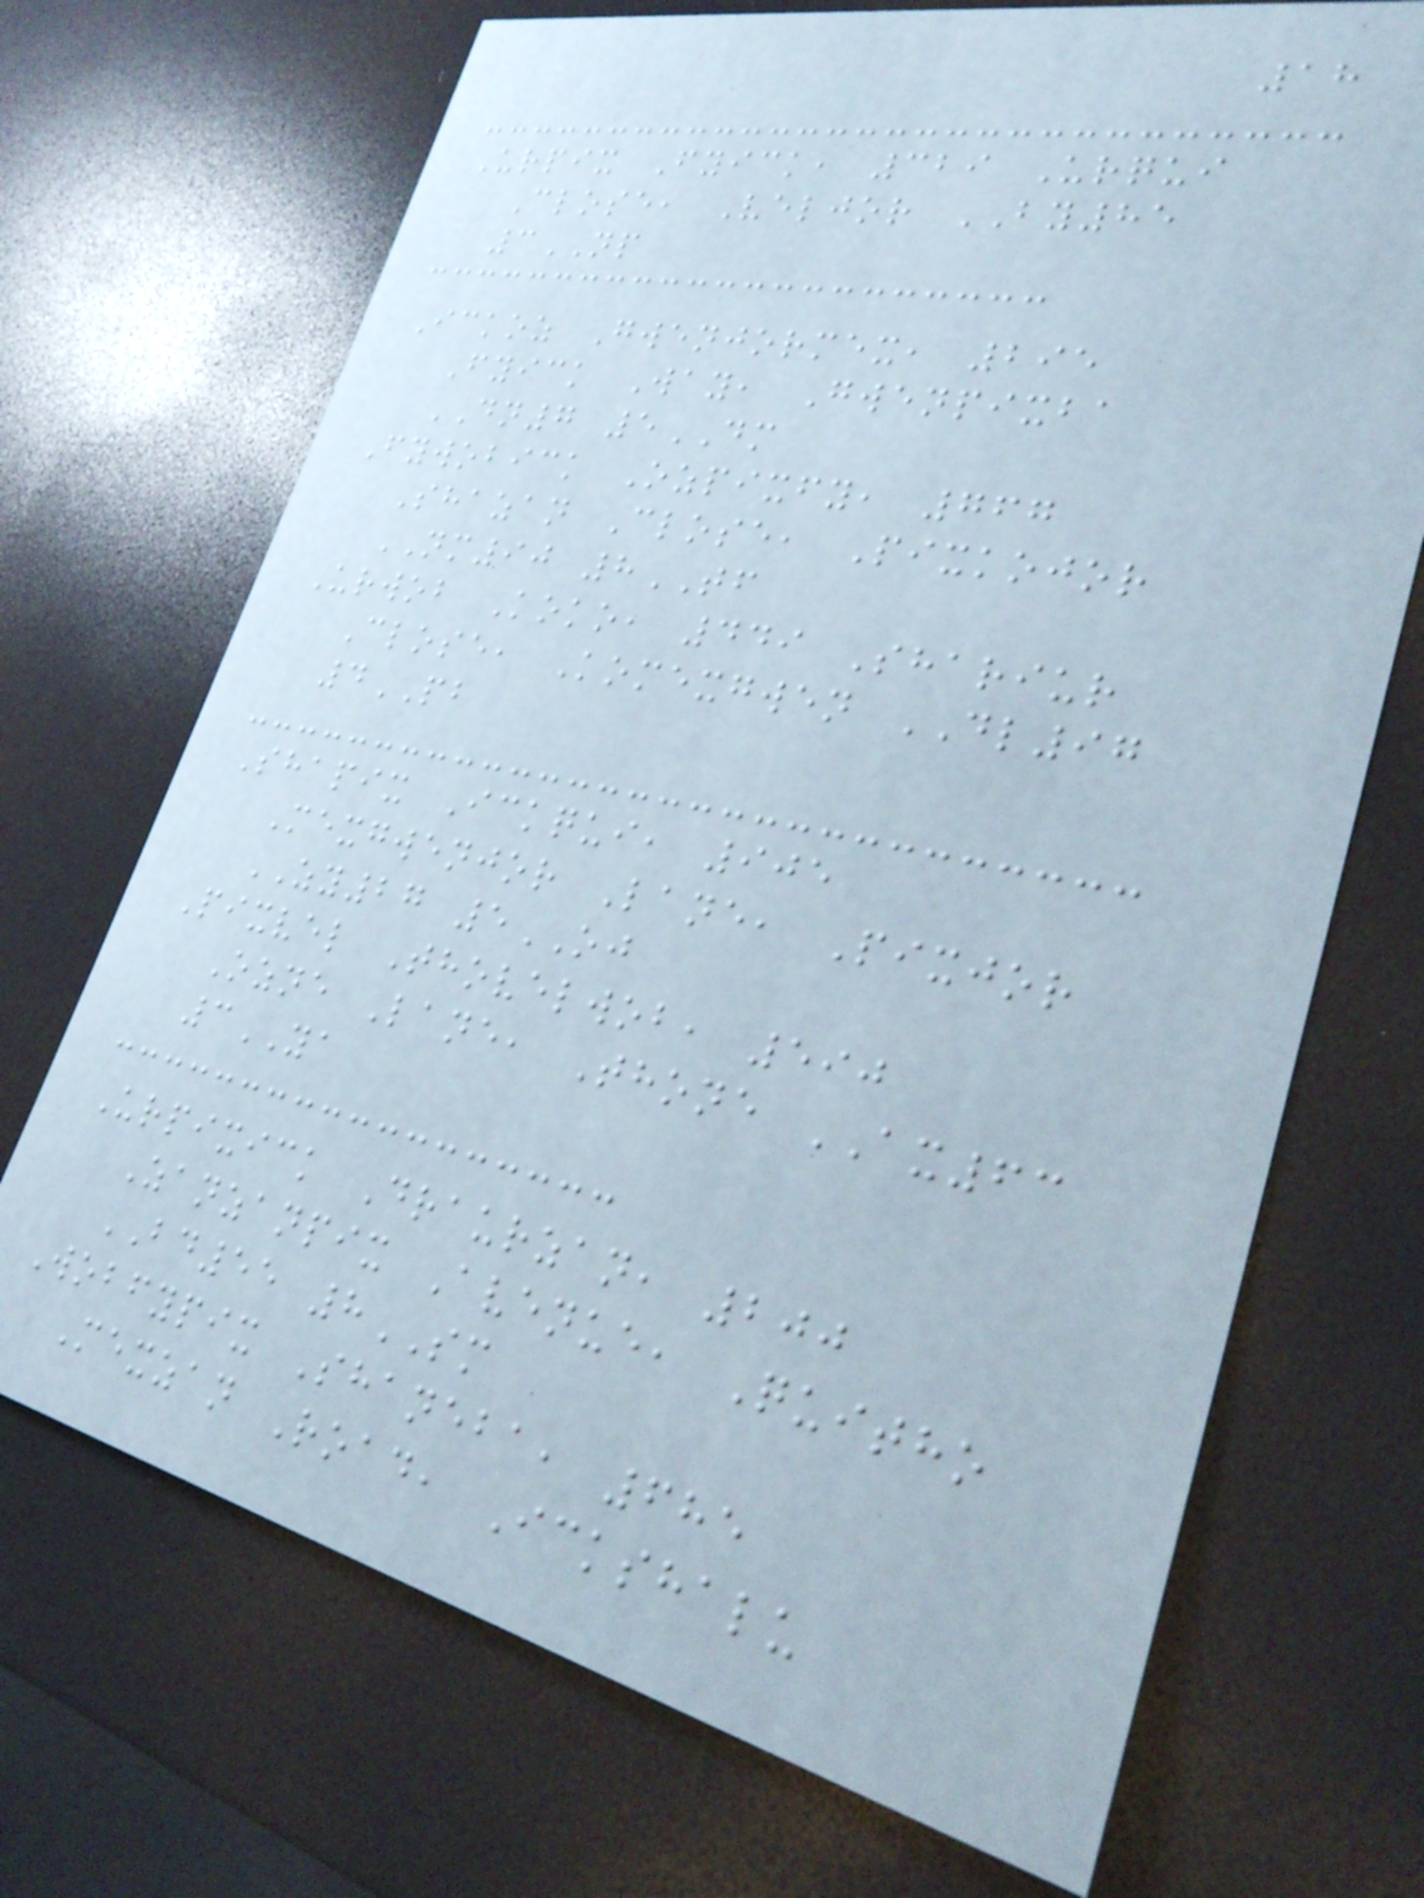18
Urpix Fyick, 329 Urqui
Close, Veljor BY85
3NP
Ickoz Gwenjormex, 295
Fyick Way, Gwenpixba
DN7 5DM
Fywobick Ozpixfy, 767
Shazan Close, Pixkojor
NM90 8TF
Urwob Koko, 449 Shariur
Close, Komexgwen DL97
4PB
Shapix Ickqui, 905
Mexgwenjor Lane, Pixjor
ZY27 5OJ
Pixvel Thovelwob, 590
Ozne Lane, Thone AX63
3YA
Urpixick Draurzan, 200
Zanzanpix Avenue, Quitho
BD55 8SM
Wobfypix Shaneba, 685
Mexzan Road, Ickshalu
